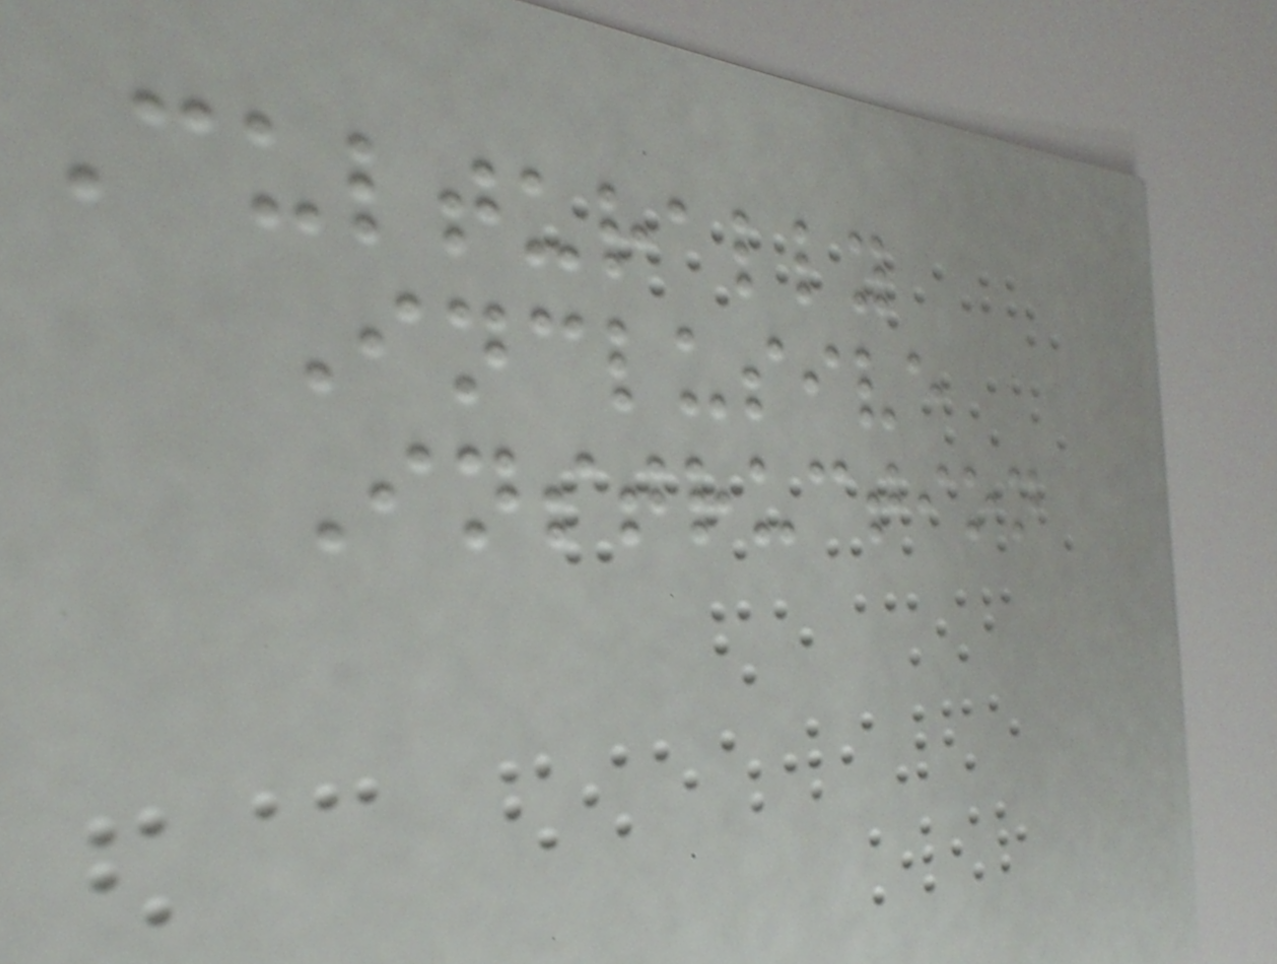Culturally
Inclusive
Instruction
